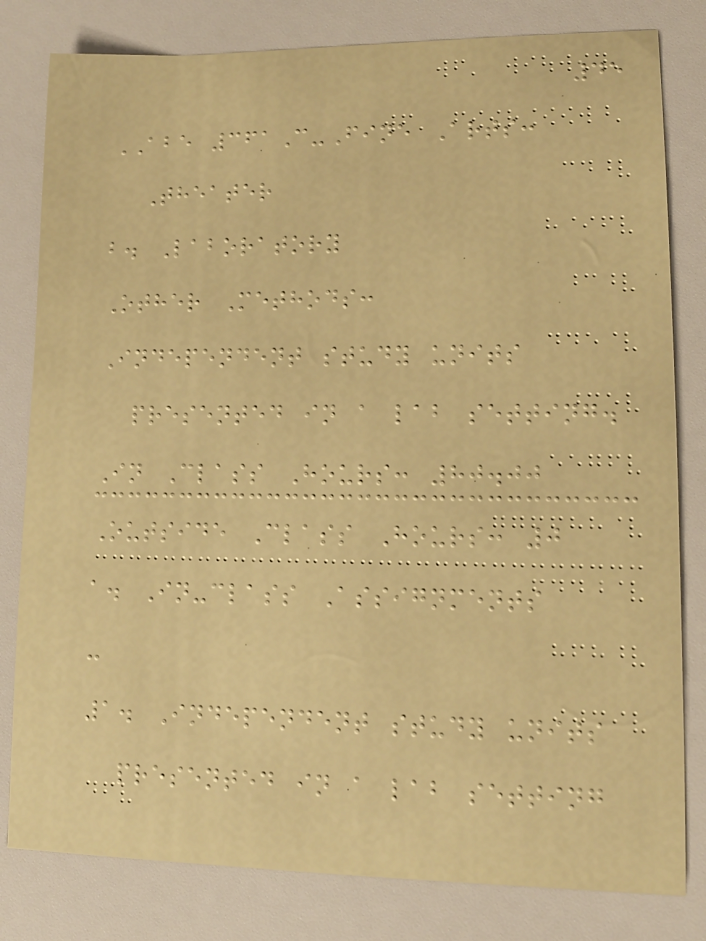45
ABE 361C-Fine Arts:
Theater
b. Laboratory
Other Methods:
Independent study units
presented in a lab setting.
In Class Hours: 80.00
Outside Class Hours: 0
a. In-class Assignments
-
1. Independent study units
presented in a lab setting
